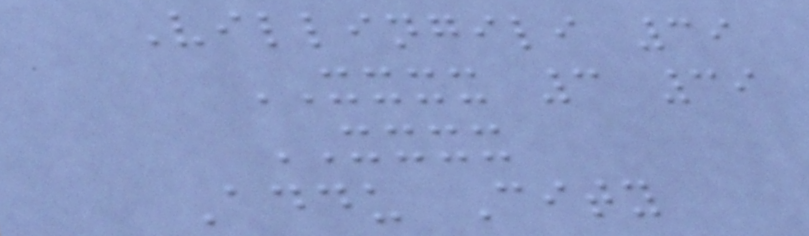Villingili 39
XXXX 3 39
XXXX
Addu City
